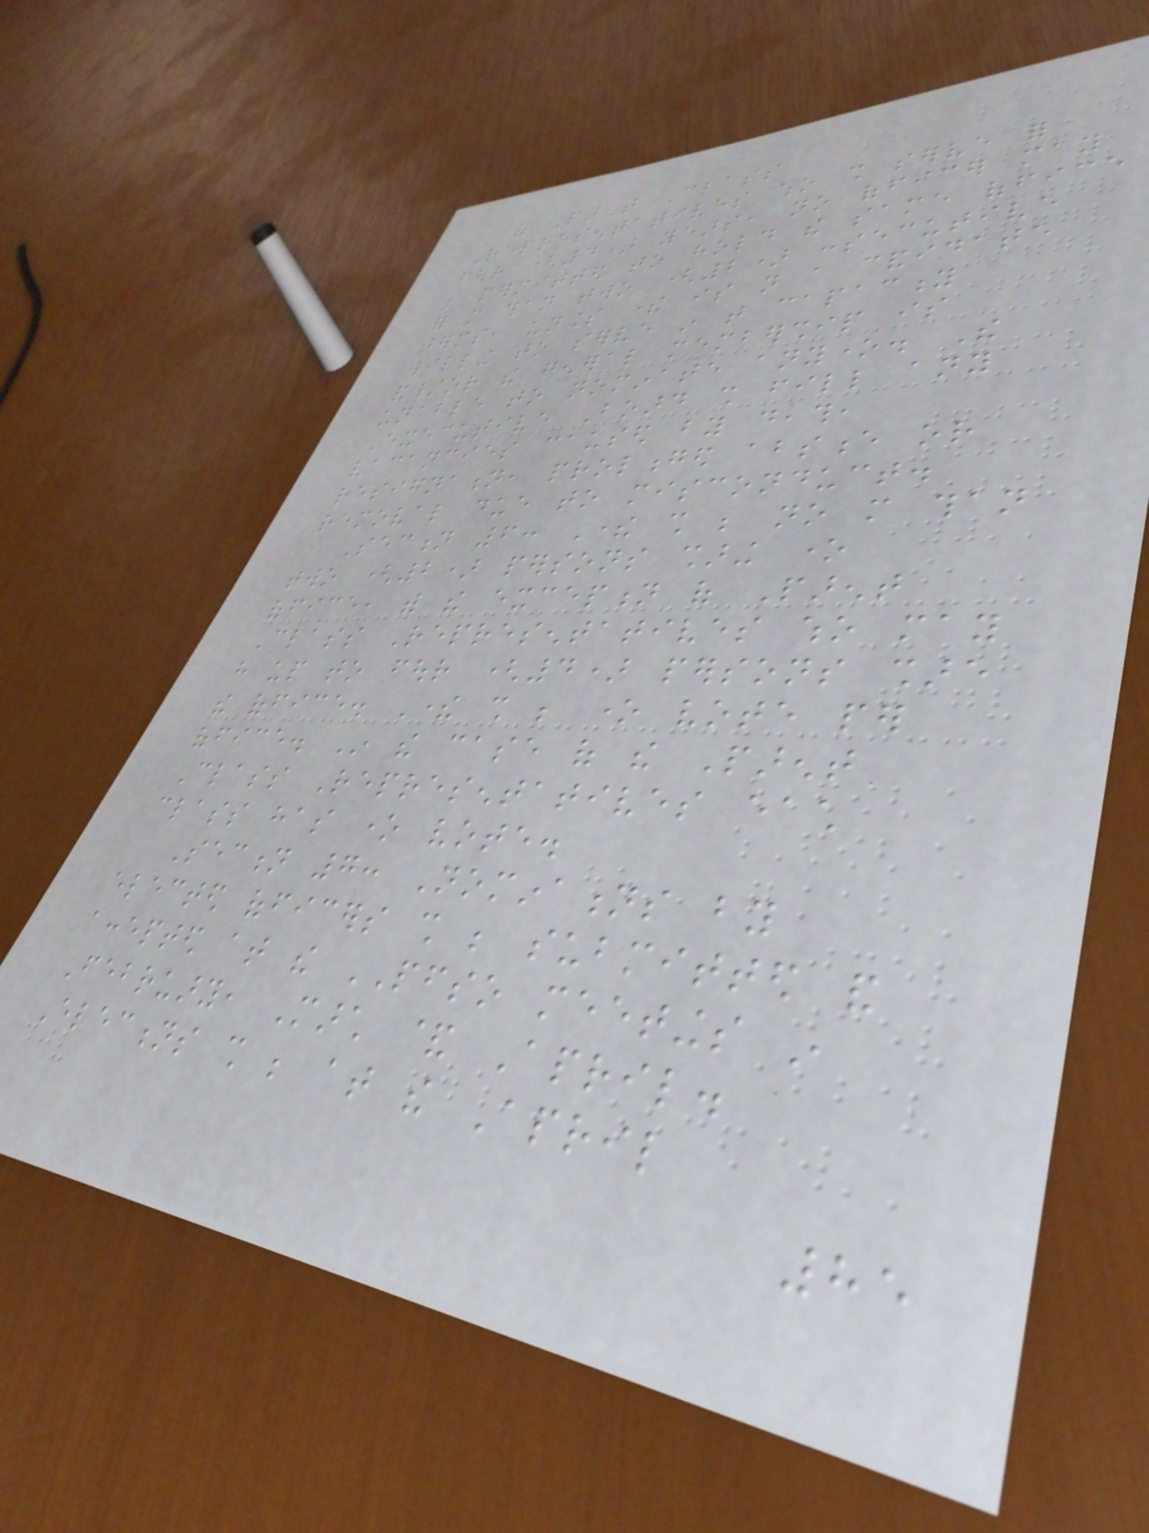of Parent Class
Representatives who shall serve for
four (4) years, no officer may
be permitted to hold the same office
for more than two (2) consecutive
terms, unless there is not a candidate
willing to serve in that capacity
and/or the general membership is
unable to nominate anyone. The
Executive Board shall fill any
vacancies caused by death,
resignation, prolonged absence or
removal due to misconduct.
Section 6: There shall be no more than
two (2) persons sharing one
office, with the exception of Parent
Class Representatives who may
have up to four (4) persons share
the office. There shall be one vote per
office. In the case of the Parent
Class Representatives each
class has one vote.
Section 7: Nominations by
elected officers shall be submitted and
accepted at the PFSO meetings in
February, March & April.
Elections shall be at the April
85
